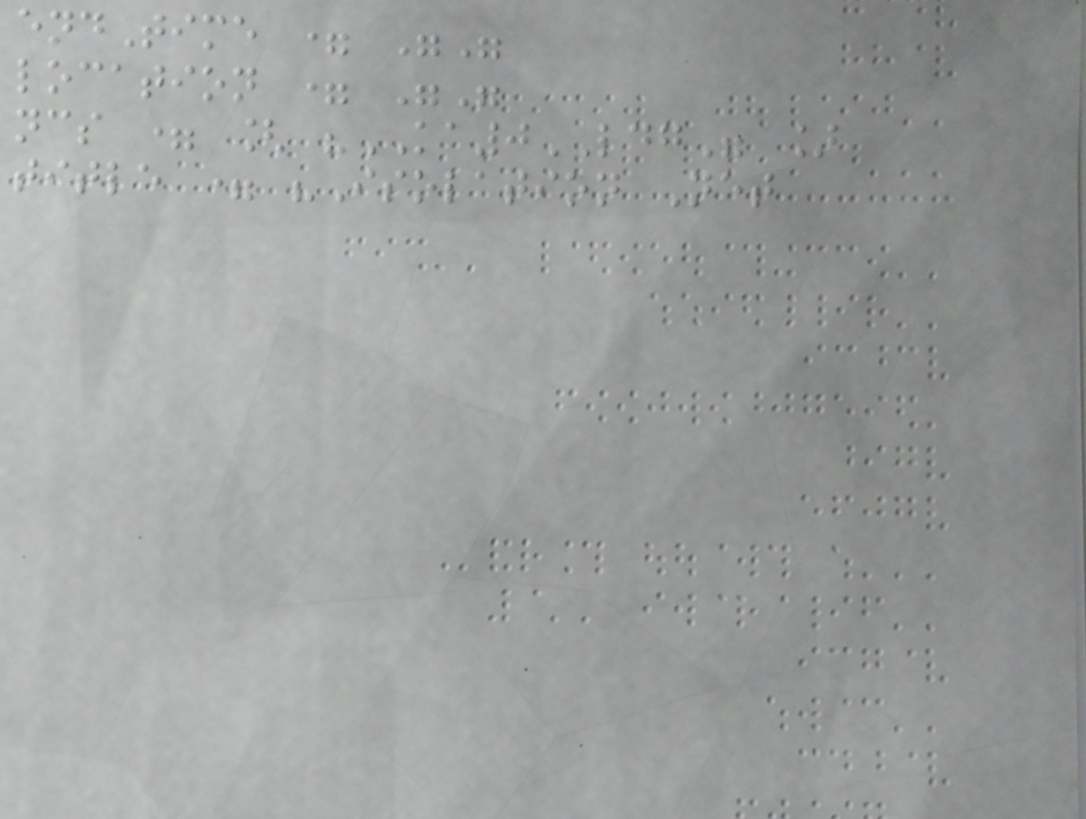endTime = ""
location = ""
ncs = [ "KA0LDG" ]
title = "Isolation Net
